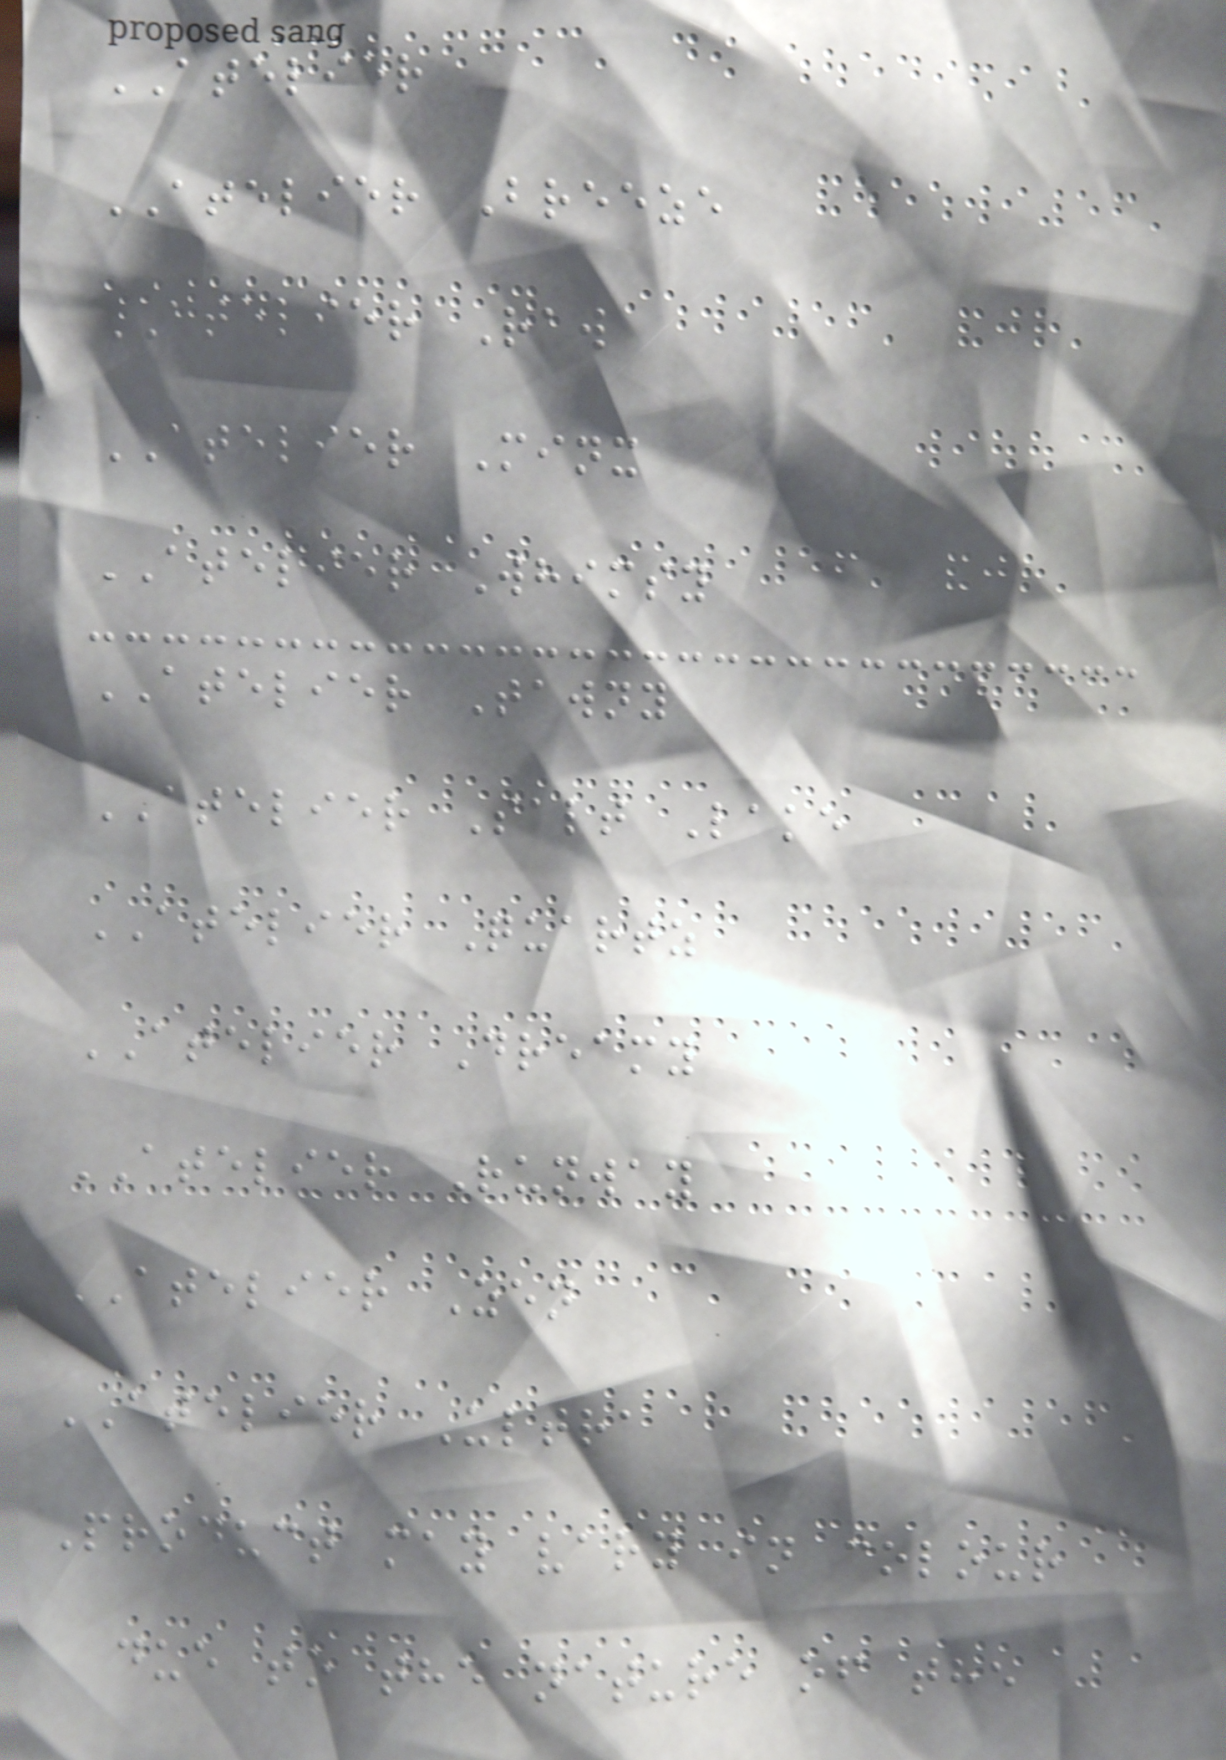ATELIER
ATELIER Breeze
ATELIER Raw
ATELIER Minx
ATELIER Whimsy
ATELIER Tawny
ATELIER Salt Lake
ATELIER Quartz
ATELIER Dreamy
ATELIER Runway
ATELIER Zen
ATELIER Ultra
Product may vary in colour
due to the nature of the
